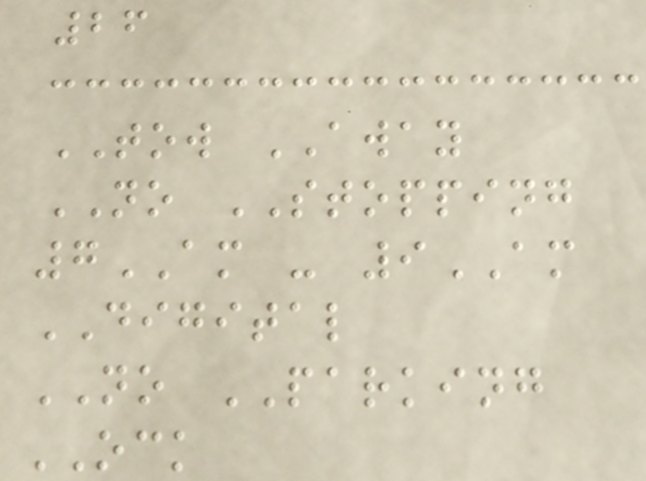26
TOW AWAY
NO STOPPING
7AM - 9AM
DIGITAL
NO PARKING
OCK
